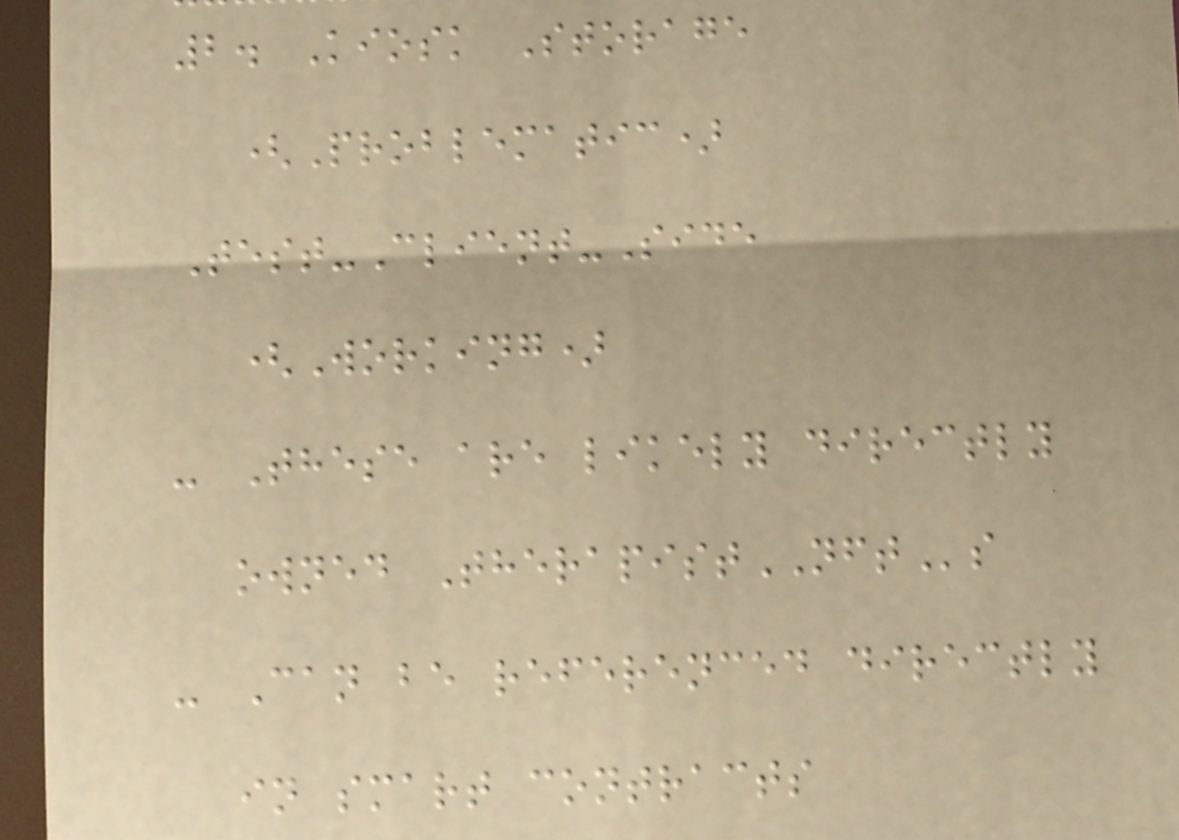2. Kiosk Storage
(Problematic)
Test-Client-Side
(Working)
- These are likely directly
owned TherapistNFTs
- Can be referenced directly
in smart contracts
